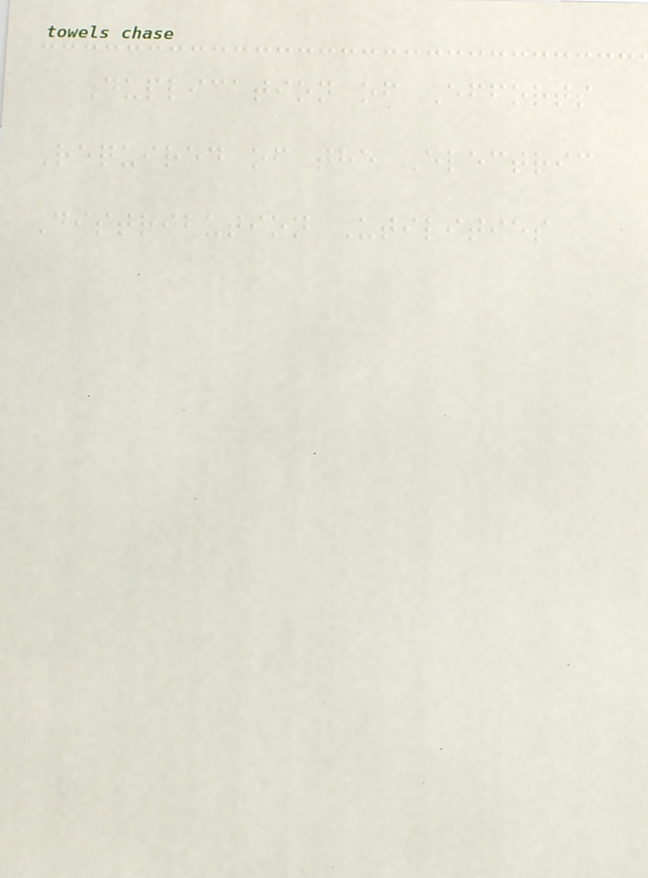Duplication of Efforts
Required of the Electric
Distribution Utilities
